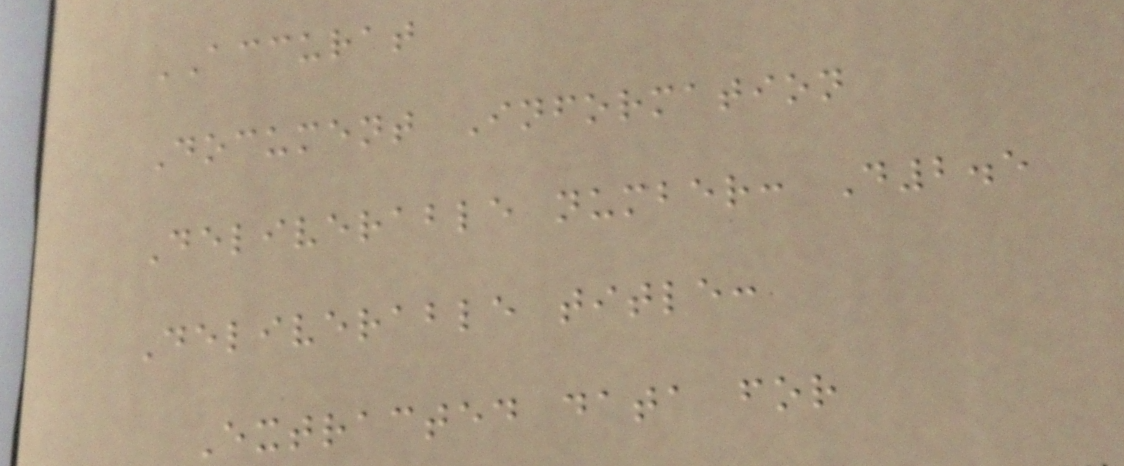ACCURAT
Document Information
Deliverable number: D2.5
Deliverable title:
Extracted data for
